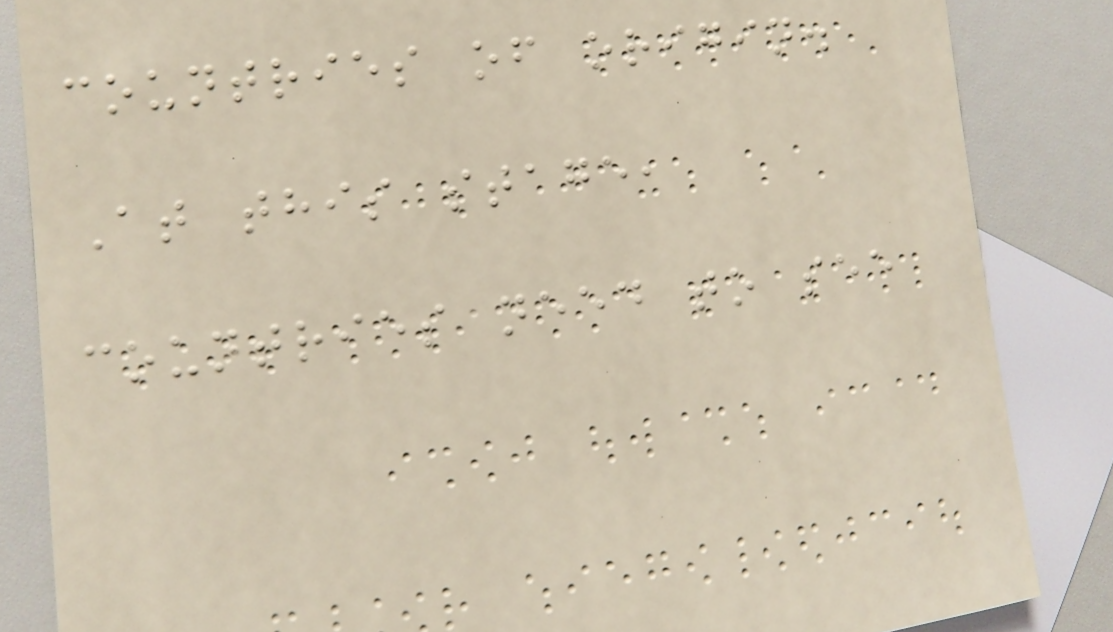countries of origin.
At this stage,
countries need to see
